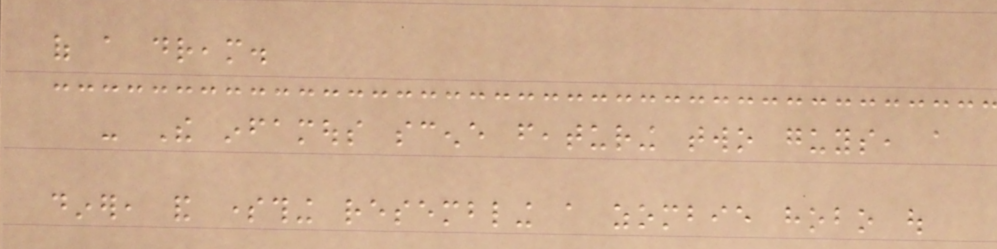of a dream.
- The infamous scene featuring two guys, a
diner, and something resembling a zombie hobo out
